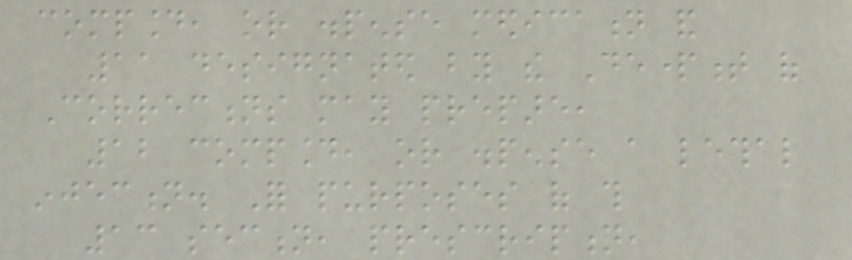compound, or dispense medication and
11 designated by the Department of
Corrections may prepare,
12 compound, or dispense a lethal
injection. For purposes of this
13 section, prescription,
